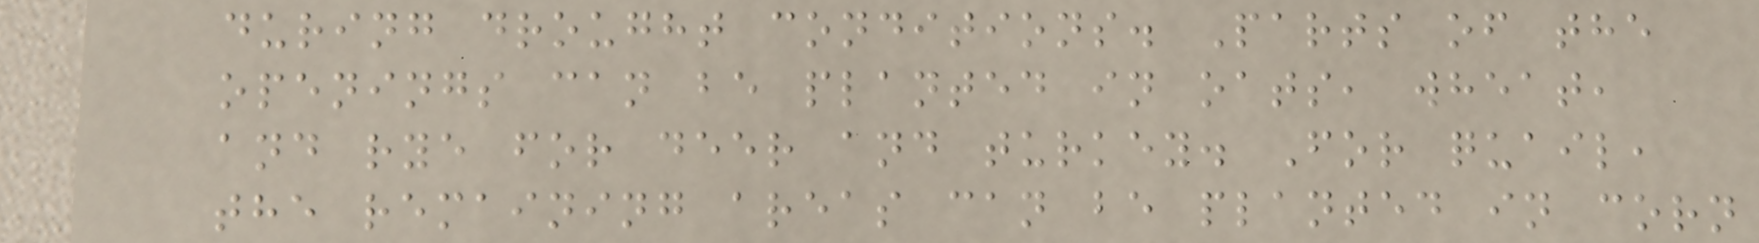during drought conditions. Parts of the
openings can be planted in oats, wheat,
and rye for deer and turkey. For quail,
the remaining areas can be planted in corn
